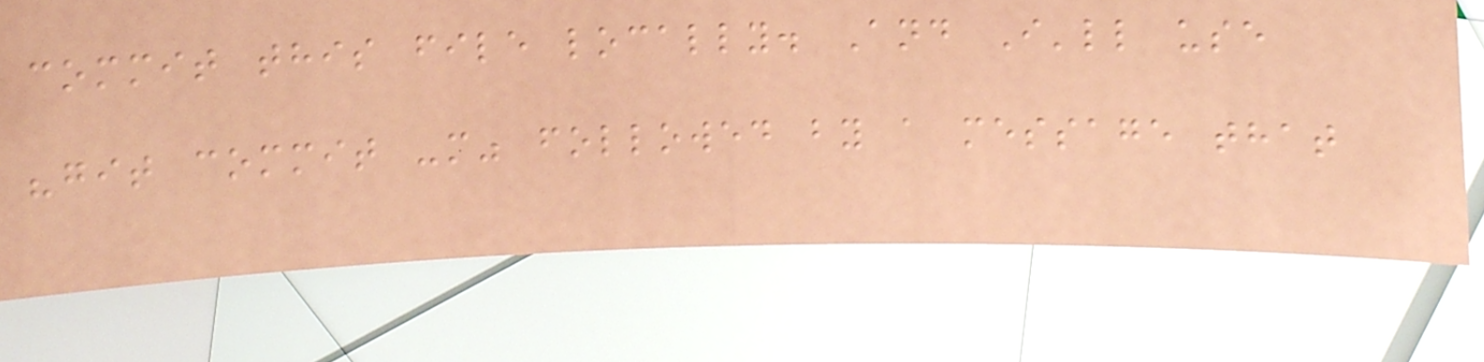commit this file locally. And I'll use
"git commit -m" followed by a message that
